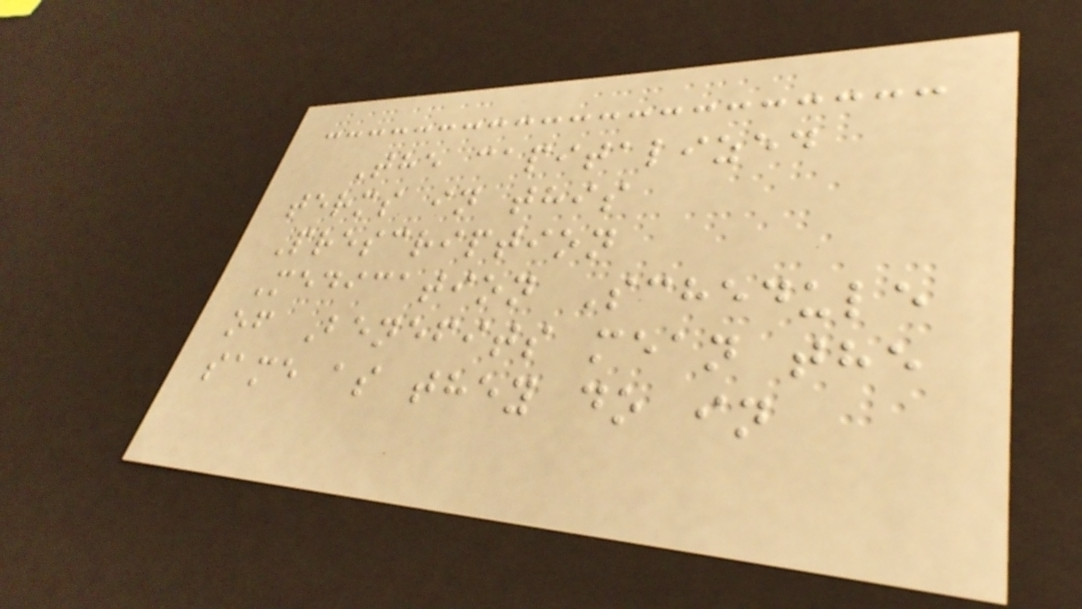The capitalized
terms in this
Prescription
Medication Schedule
of Benefits mean the
same as they do in
